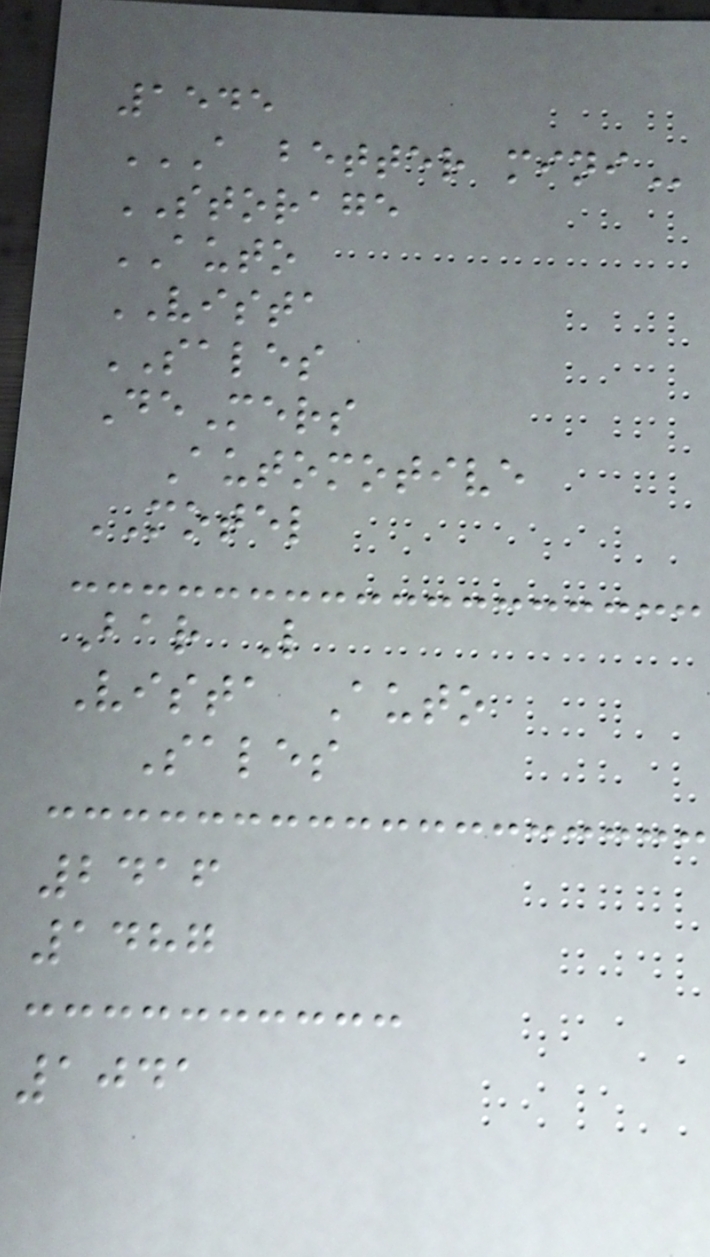1545
A BETTER MINI
STORAGE
AUTO
VISTA
SALES
DeMers
Automotive
MOTEL
Bar L
Vista Auto
Sales
2416
1487
1041
